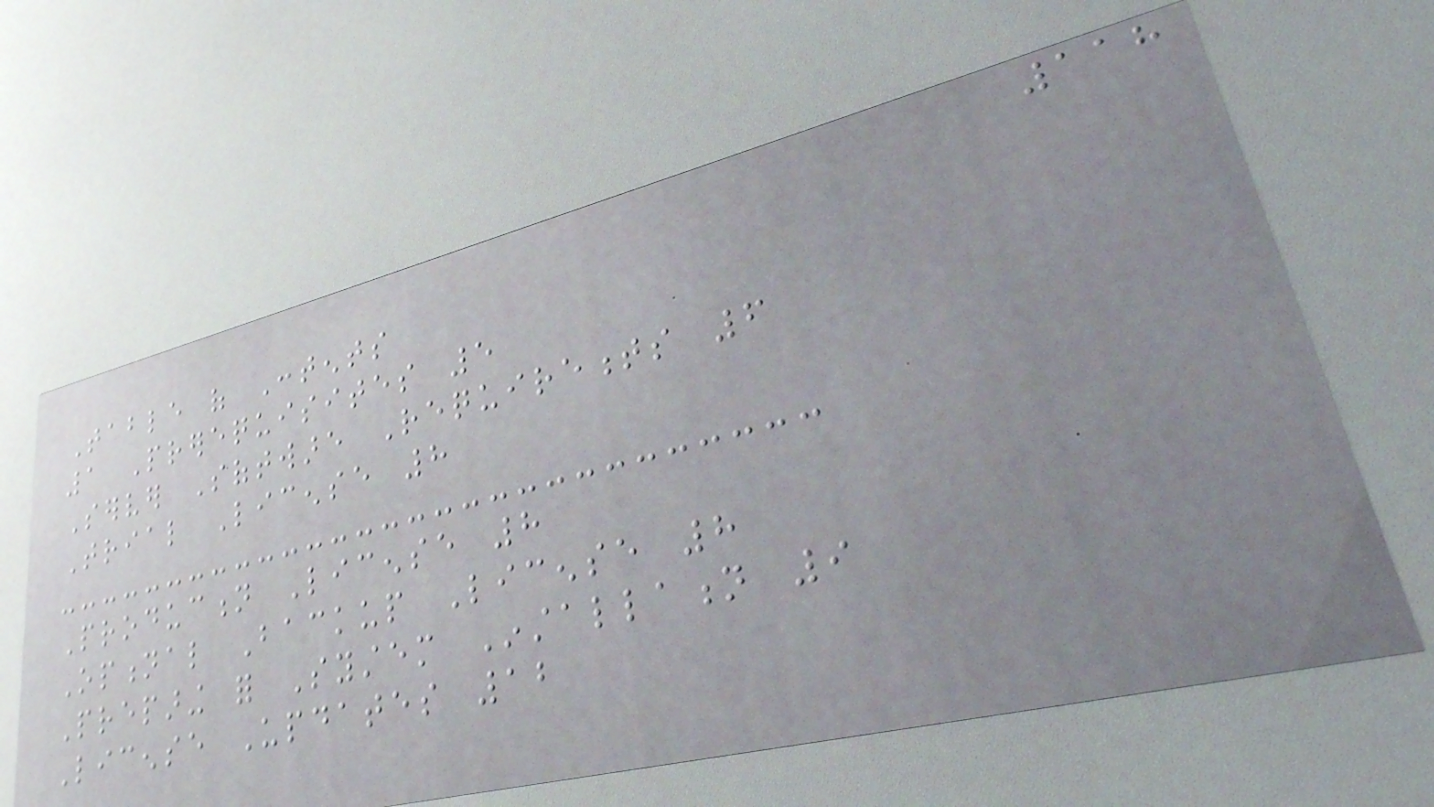118
Table of Contents
1 Prerequisites 5
Server Software Requirements 6
Trial License 8
Production License 8
Optional Backup License 8
Preparing for System Installation 9
License Updates 12
